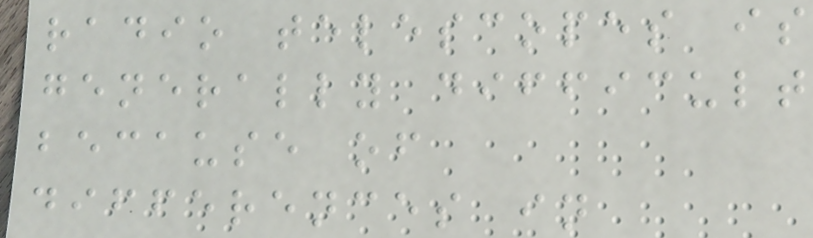radio telescopes is
generally difficult
because of
differences in
